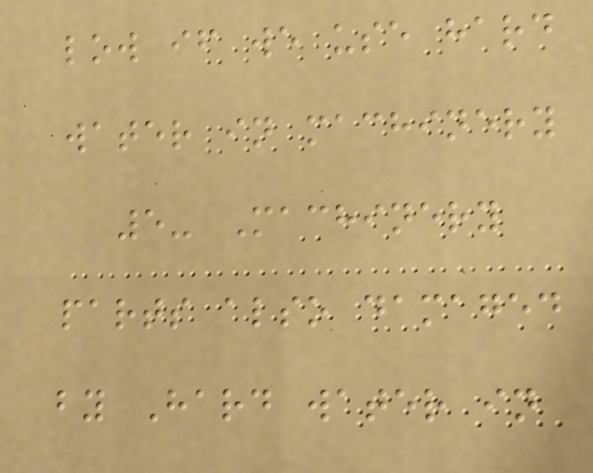low if we use hard
water in machinery
5- Machinery
parts also damaged
by Hard water in
